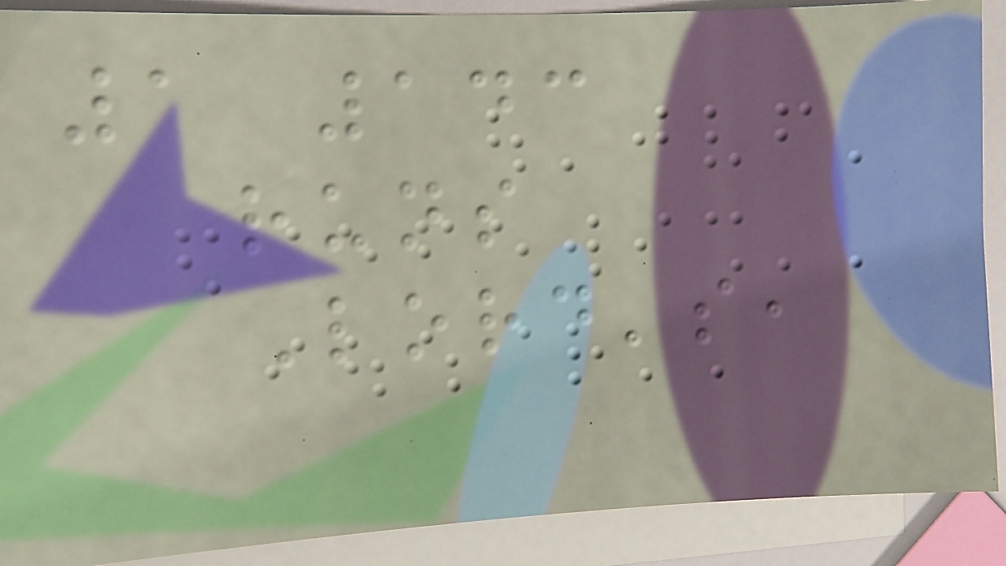1 143
runs
Lord's,
